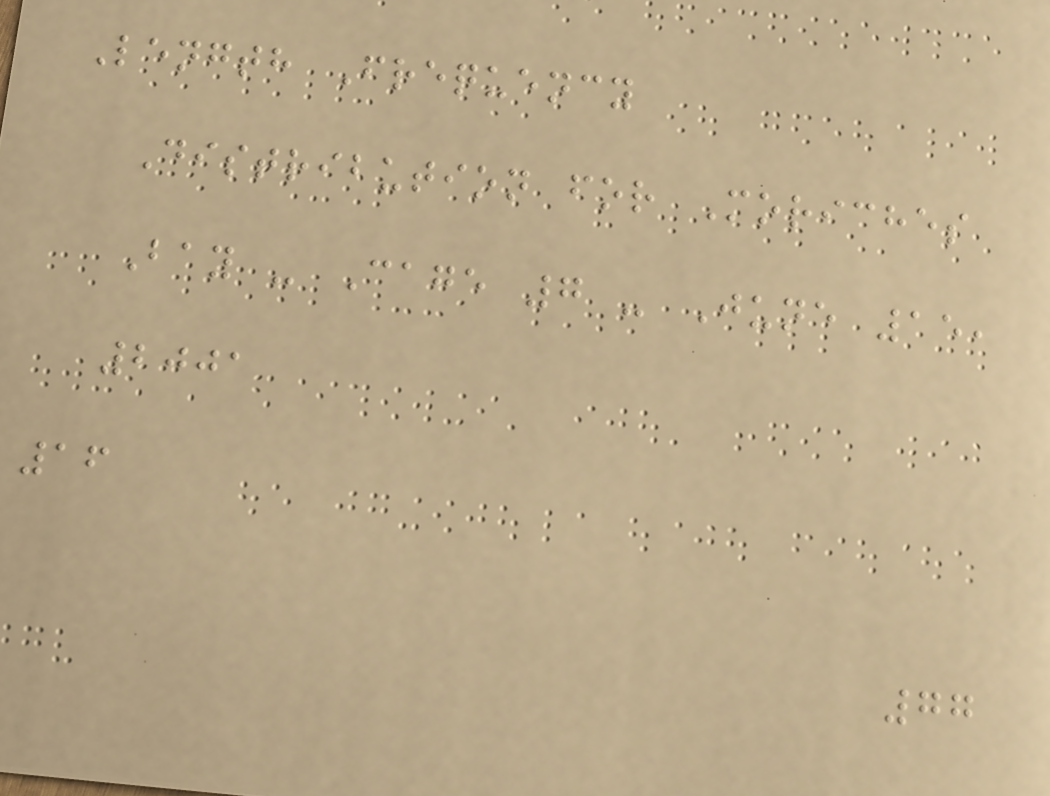Length Frequency
Distribution for Moriches
Bay - Cage 7 - June 15,
2001
16
77
